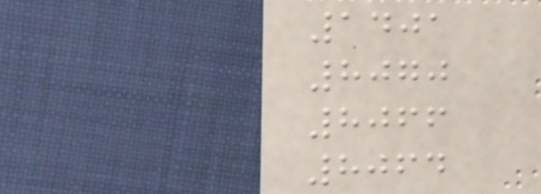1401
8070
8066
8064
